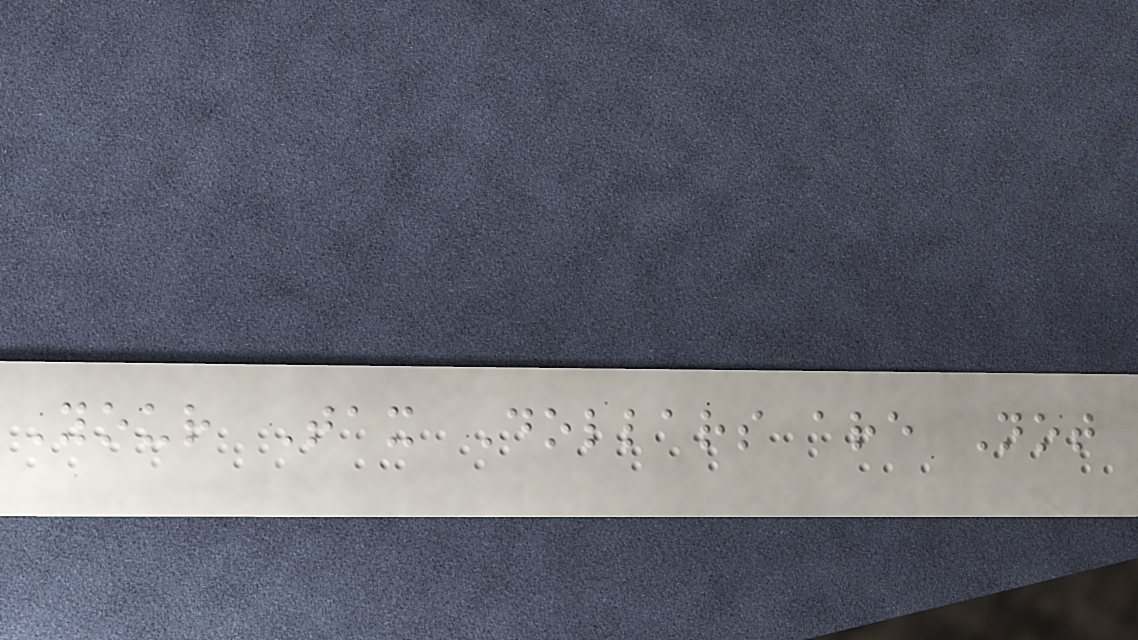Your Tax Dollars are Not
